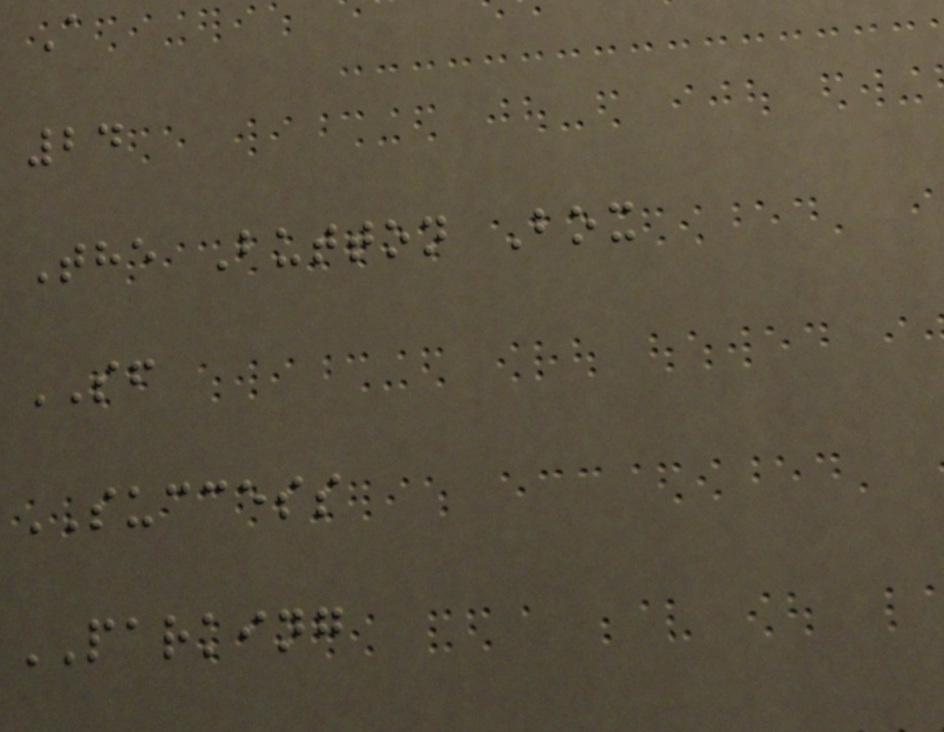A
24
The Button Box
SF
SUCCESS
PARKING
